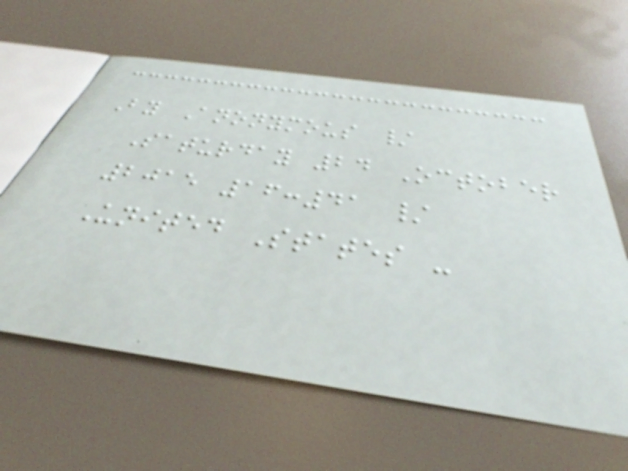By Anonymous /
Saturday 24 October
2015 16:41 /
United States -
